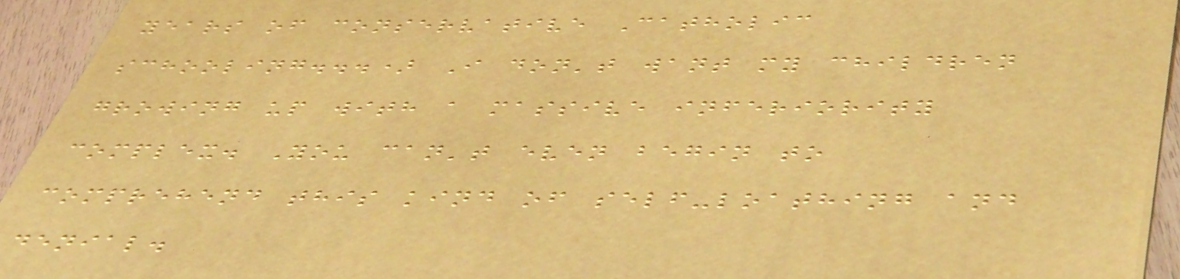years of conservative Catholic
schooling...) I don't want my children
growing up with a massive inferiority
complex. You can't even begin to
comprehend this kind of self-loathing and
denial.
